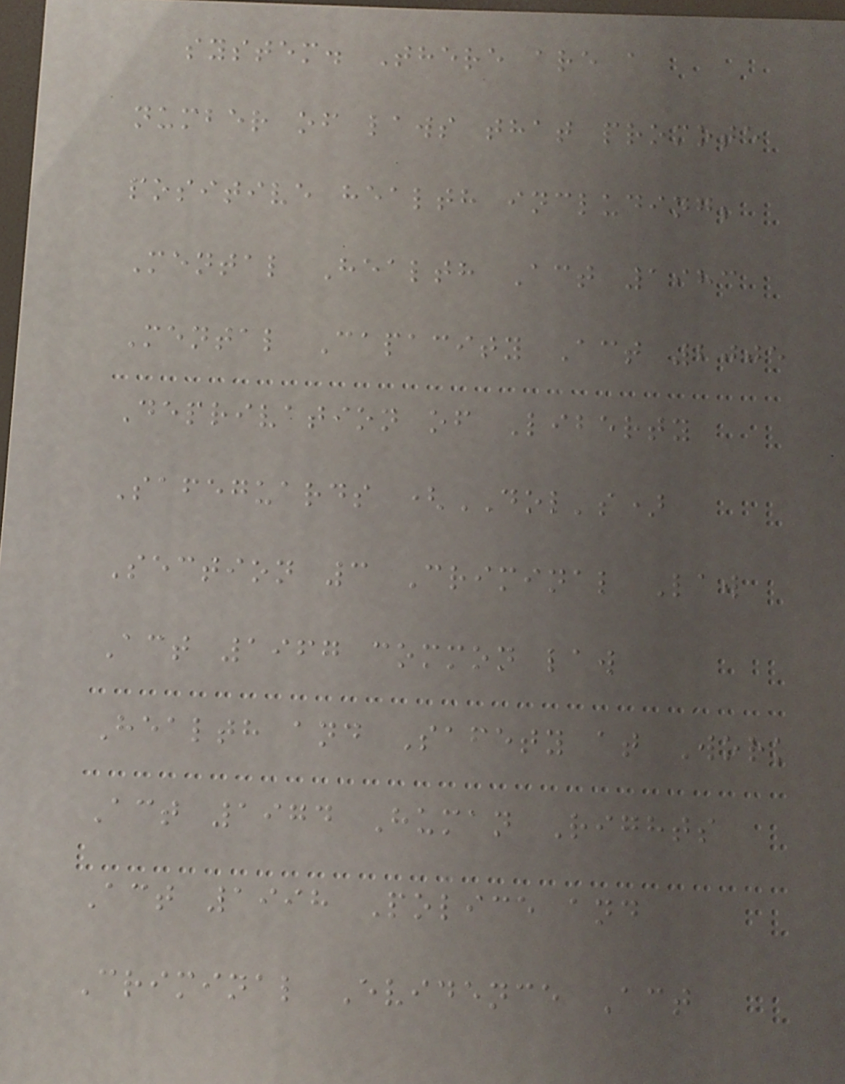system. There are a
number of laws that promote
positive health including;
Mental Health Act 1983
Mental Capacity Act 2005
Deprivation of Liberty
Safeguards (DOL's)
Section 3 Criminal Law
Act 1967 common law
Health and Safety at Work
Act 1974 Human Rights
Act 1998 Police and
Criminal Evidence Act
